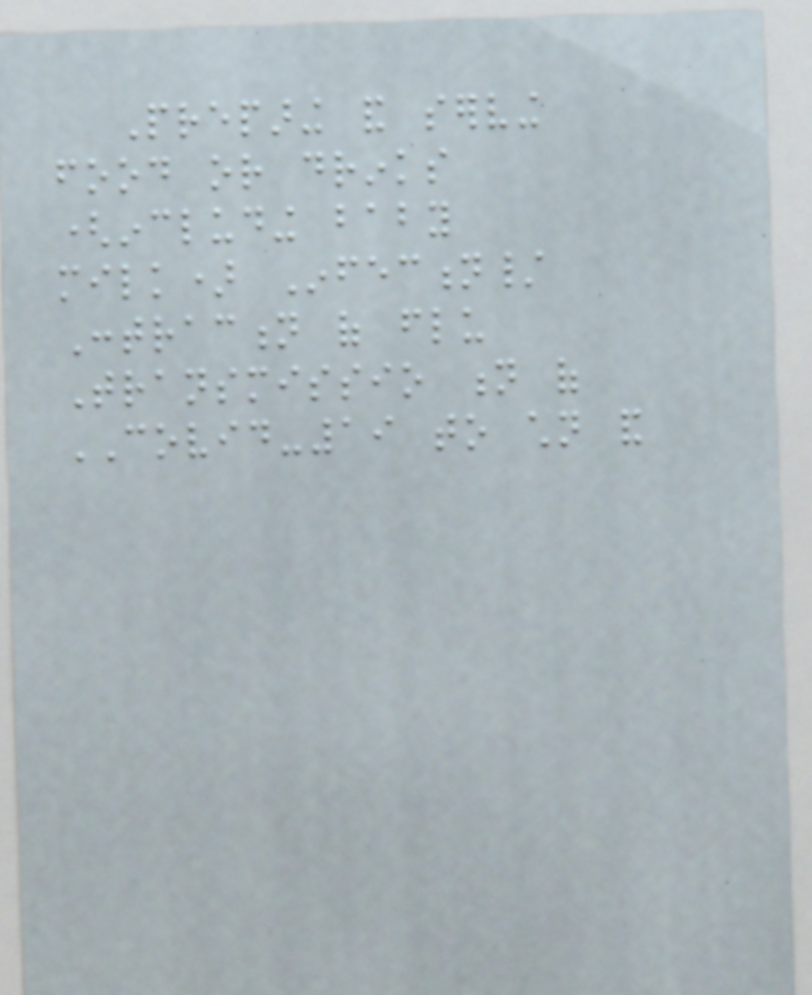Preparing and serving
food or drinks
(including baby
milk) Infection/
Contraction of flu
Transmissio n of
COVID-19 to children and
